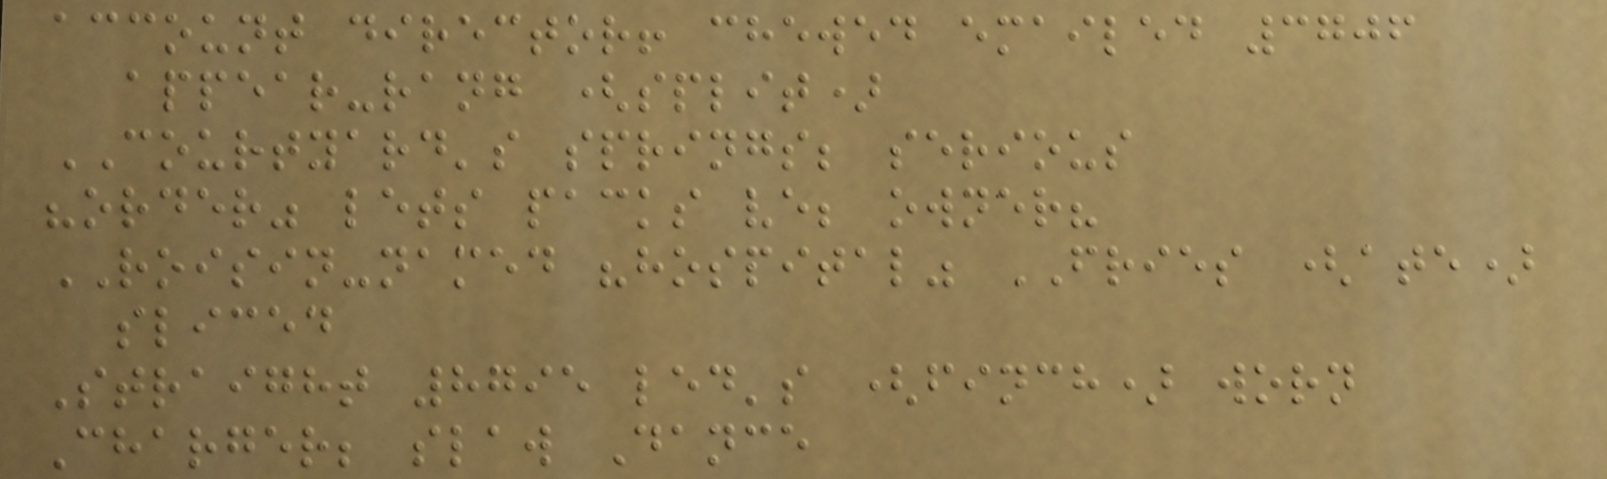account director! chewed emailed 3706
appear-rang (split)
COURTYARD's springs; serious
"order" lets packs ve; owner?
ROISIN-named "hospital" FRIES (ate)
sliced
Straight 8795 led's (finch) worn
Charger; slaw Dance
